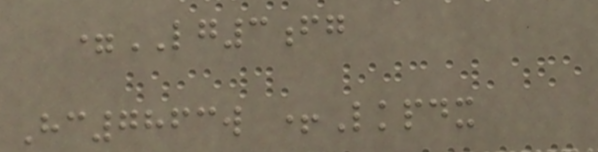=LG3fg
Hc7863w +Lkpdx
